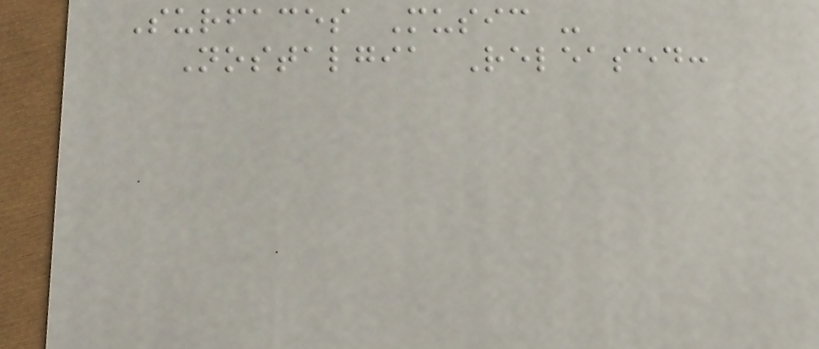Surfaces Music -
Nostalgia Released:
